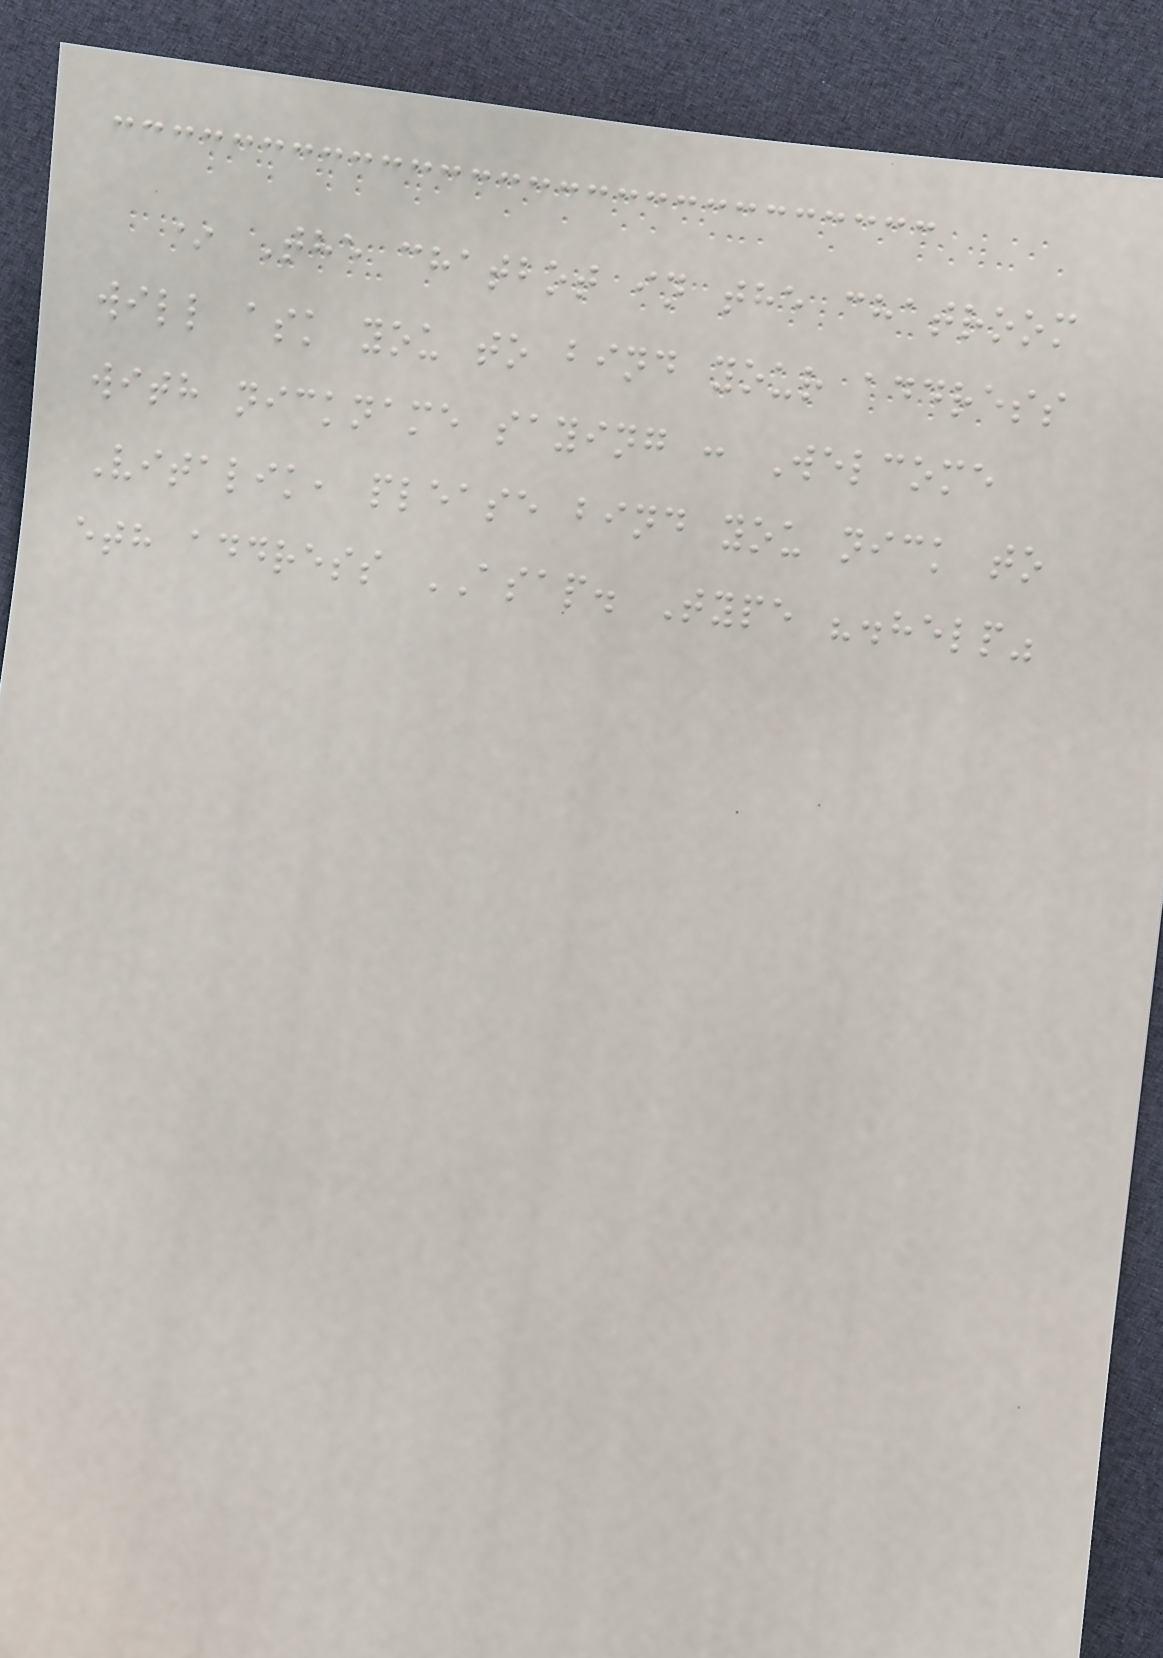* The chatbot in the chatroom
will ask you to bind your address
with nickname saying : Welcome
Vitalik, please bind you nick to
eth address ASAP. Type ".help"
